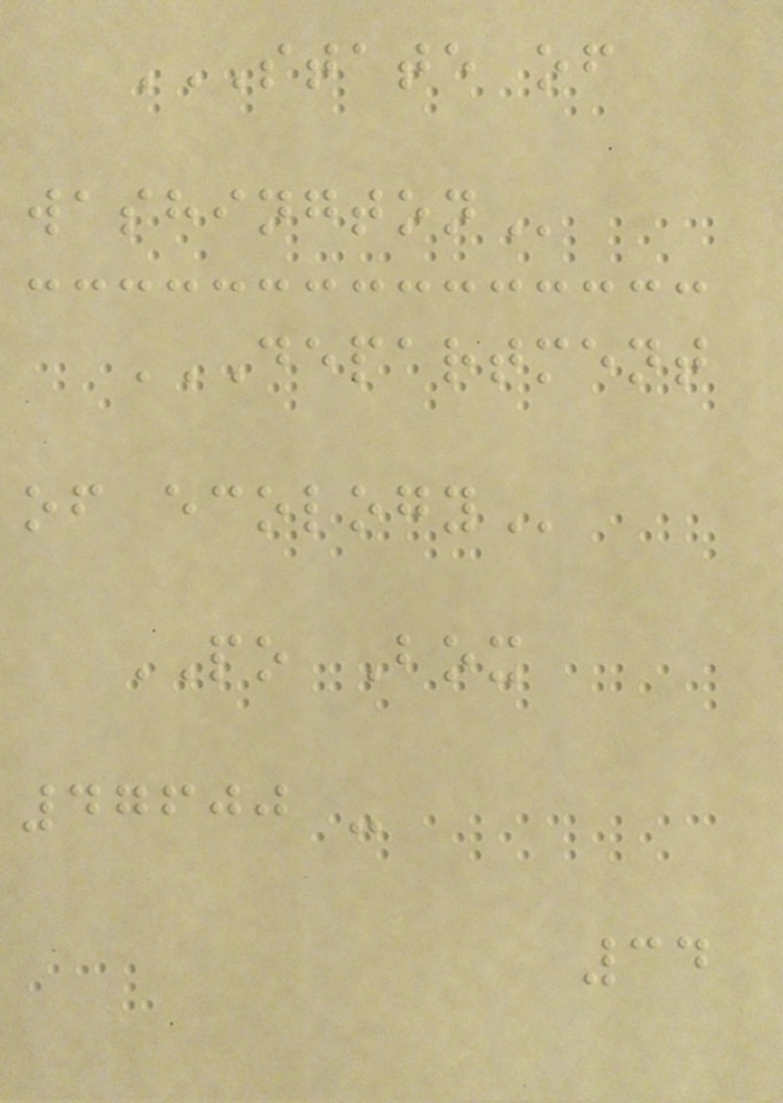STATE OF
WASHINGTON
DEPARTMENT
OF ECOLOGY
PO Box
47600 -
34
